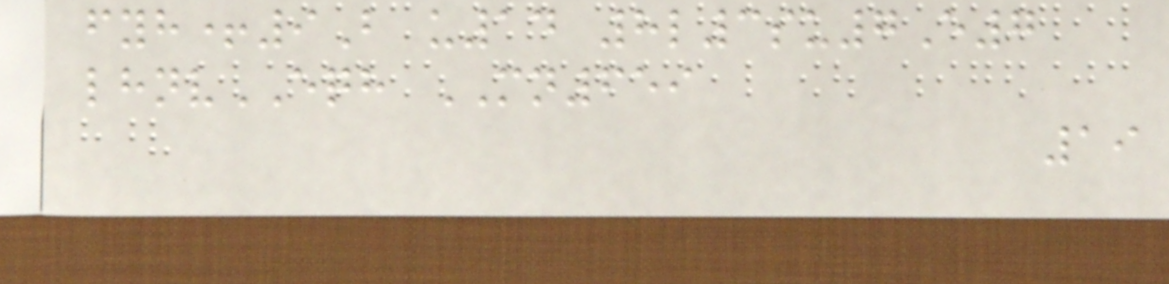fyh+9B u14 8l3su7E7
lhnvEQH MN659
19
